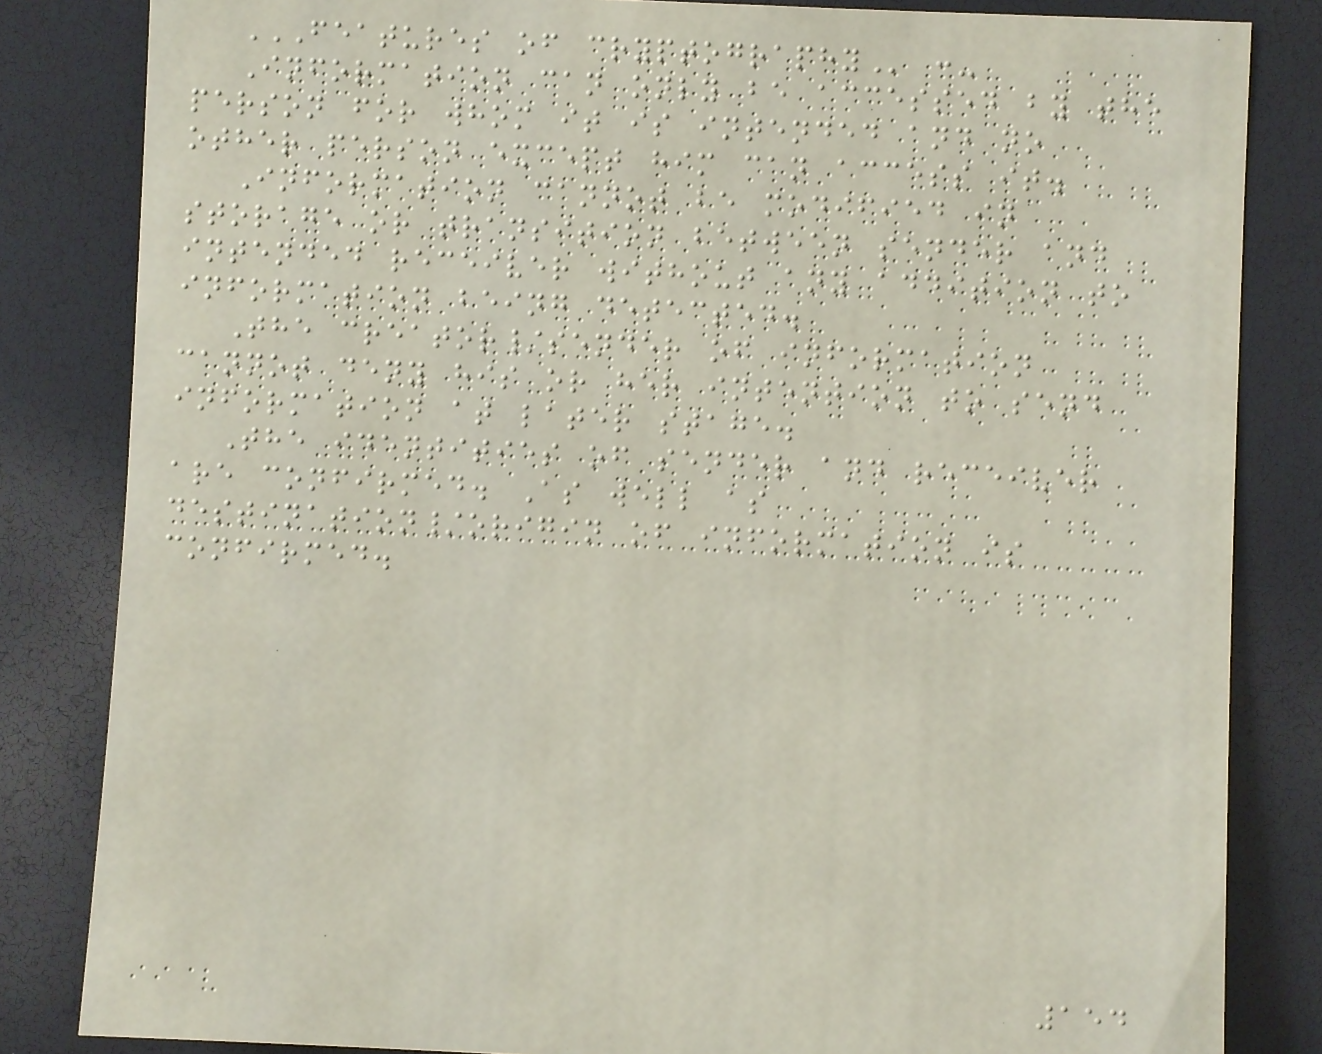FEATURES OF CRYPTOGRAPHY :-
Information can only be accessed by the
person for whom it is intended and no
other person except him can access it.
Information cannot be modified in
storage or transition between sender and
intended receiver without any addition to
information being detected.
The creator/sender of information
cannot deny his or her intention to send
information at later stage.
The identities of sender and receiver
are confirmed. As well as
destination/origin of information is
confirmed.
154
